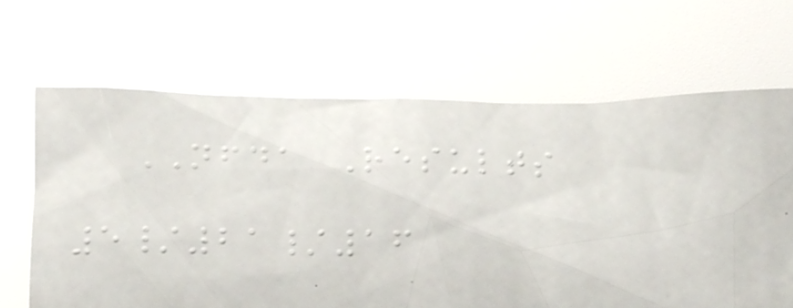NFDA Results
5/21/16
